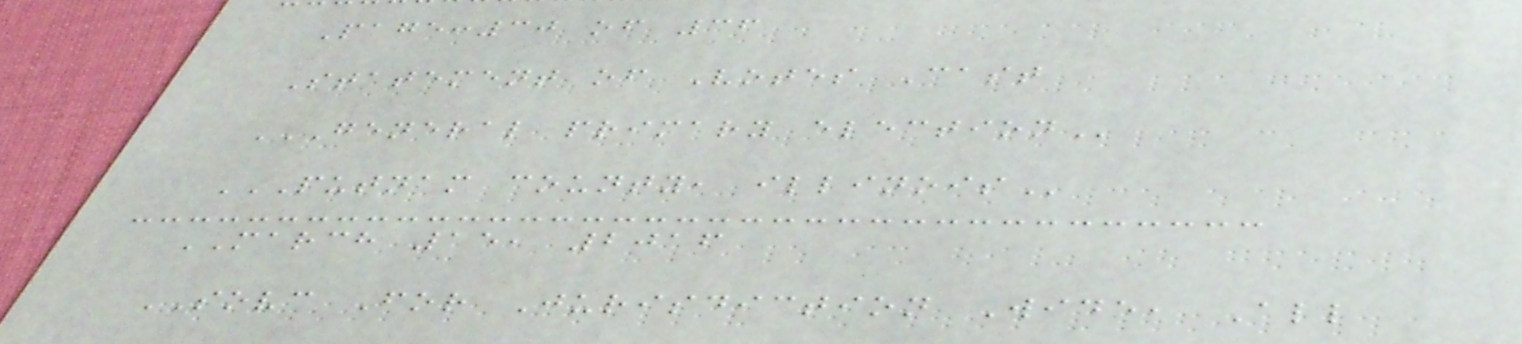Page:30 of 36
Statement of Votes Cast
GENERAL PRIMARY ELECTION
PUTNAM COUNTY, ILLINOIS
MARCH 15, 2016
SOVC For Jurisdiction Wide, All
